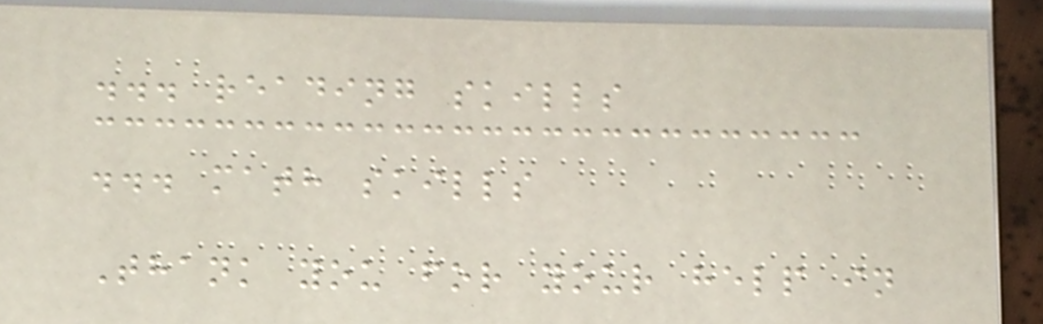... reading skills
... math skills
Thank you for your help in
